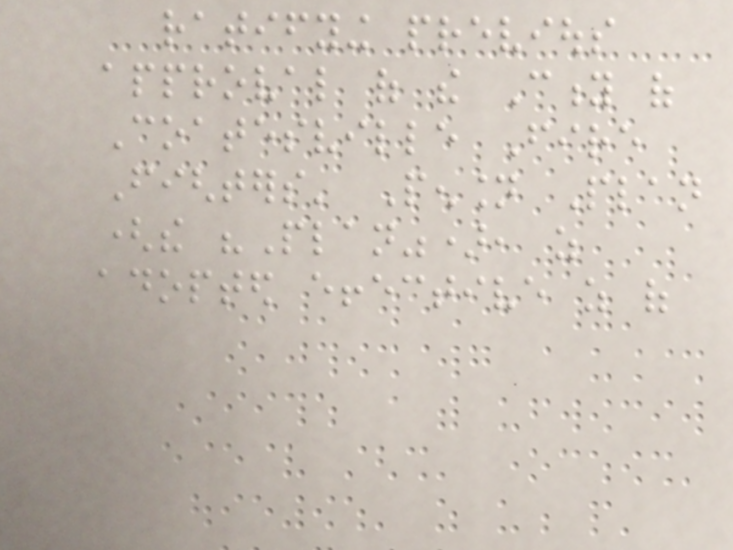ratifying previous
approval of the City of
Coatesville Fire
Fighters' Pension Plan
(the "Plan"), as
adopted effective as of
